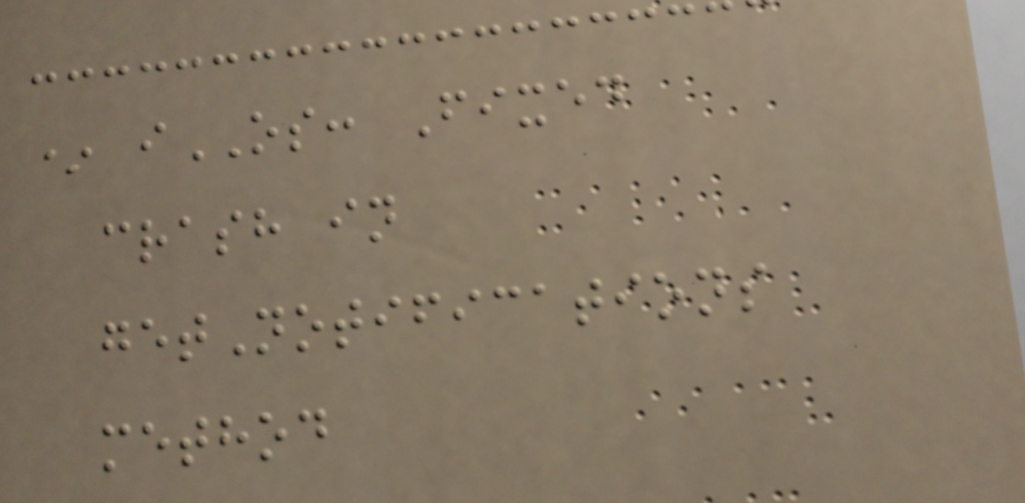* iOS: Fixed
crash in
getNotifications
method
